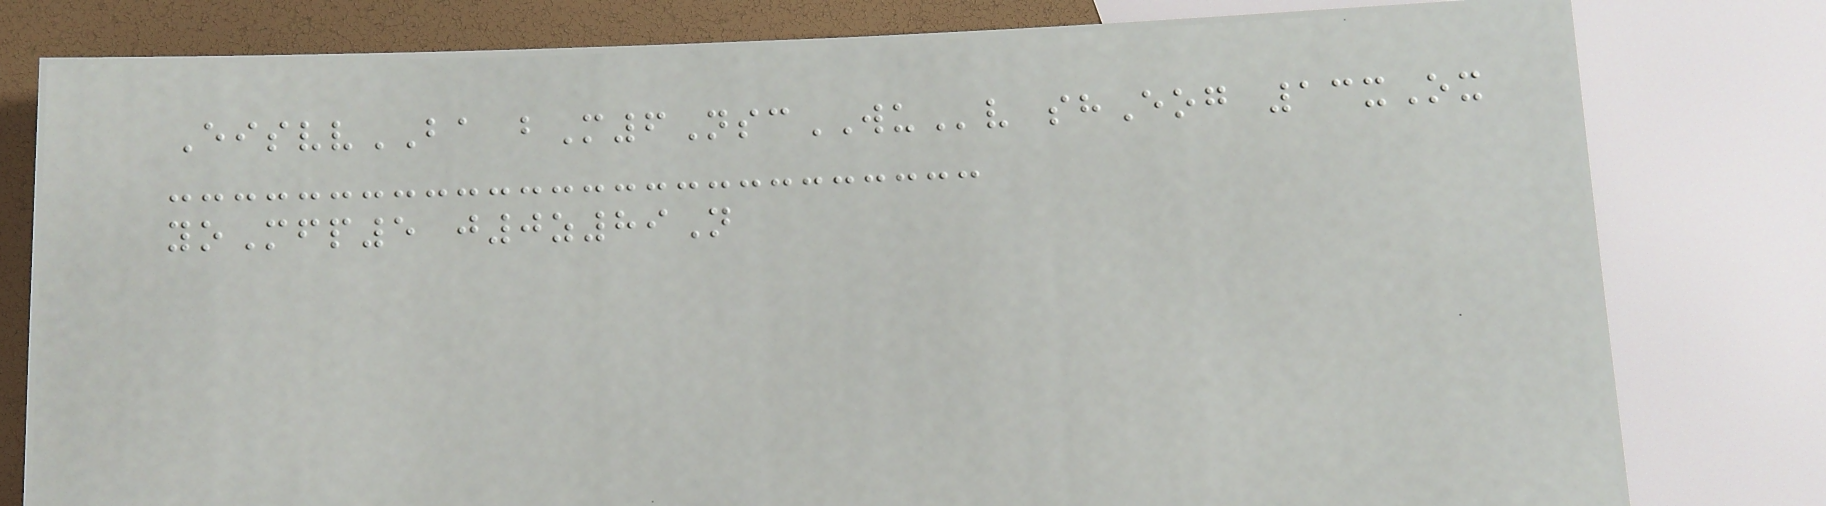EisvvBA bM6NscWUv shEog 13xOx
yoMfp5 j0z89N
